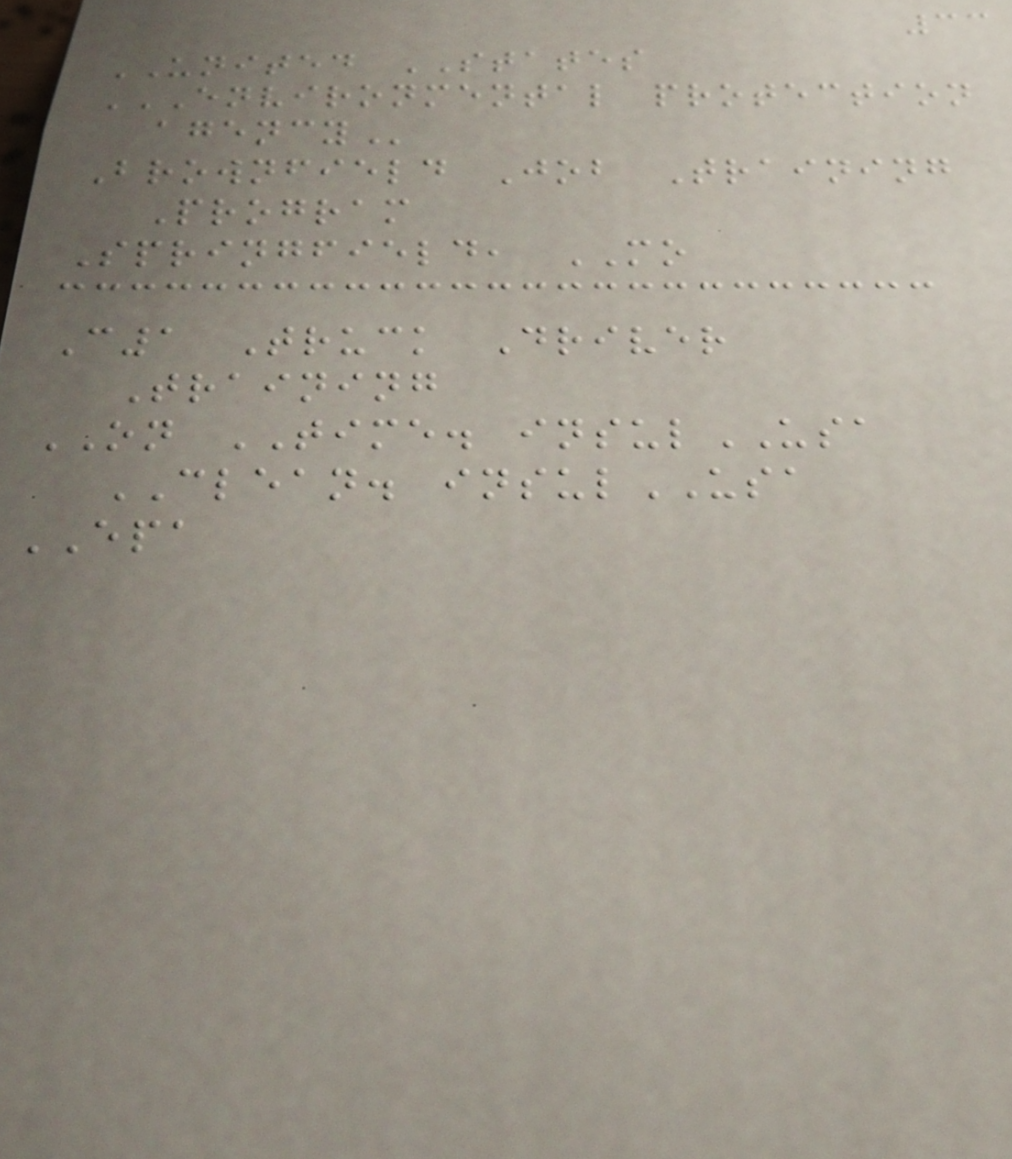33
UNITED STATES
ENVIRONMENTAL PROTECTION
AGENCY
Brownfield Job Training
Program
Springfield, MO
C1 Truck Driver
Training
ON TIME. insulUSA
CLEAN. insulUSA
EPA
